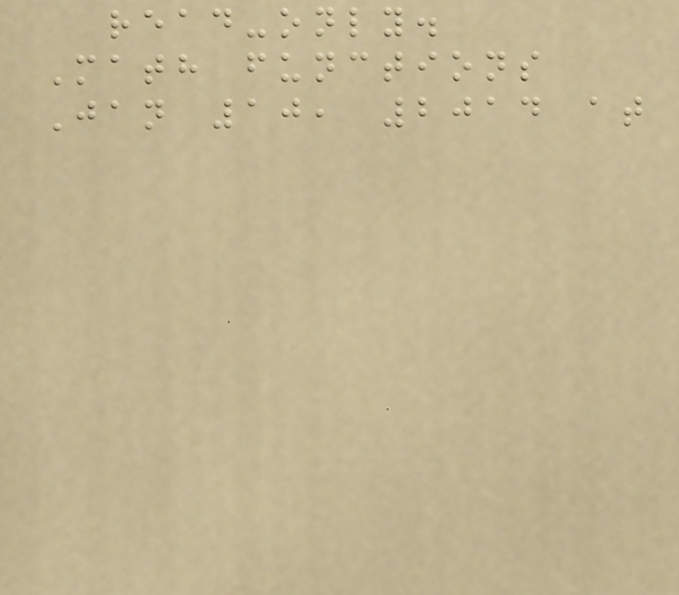read-only.
Math functions
Jan 10, 2014 at
